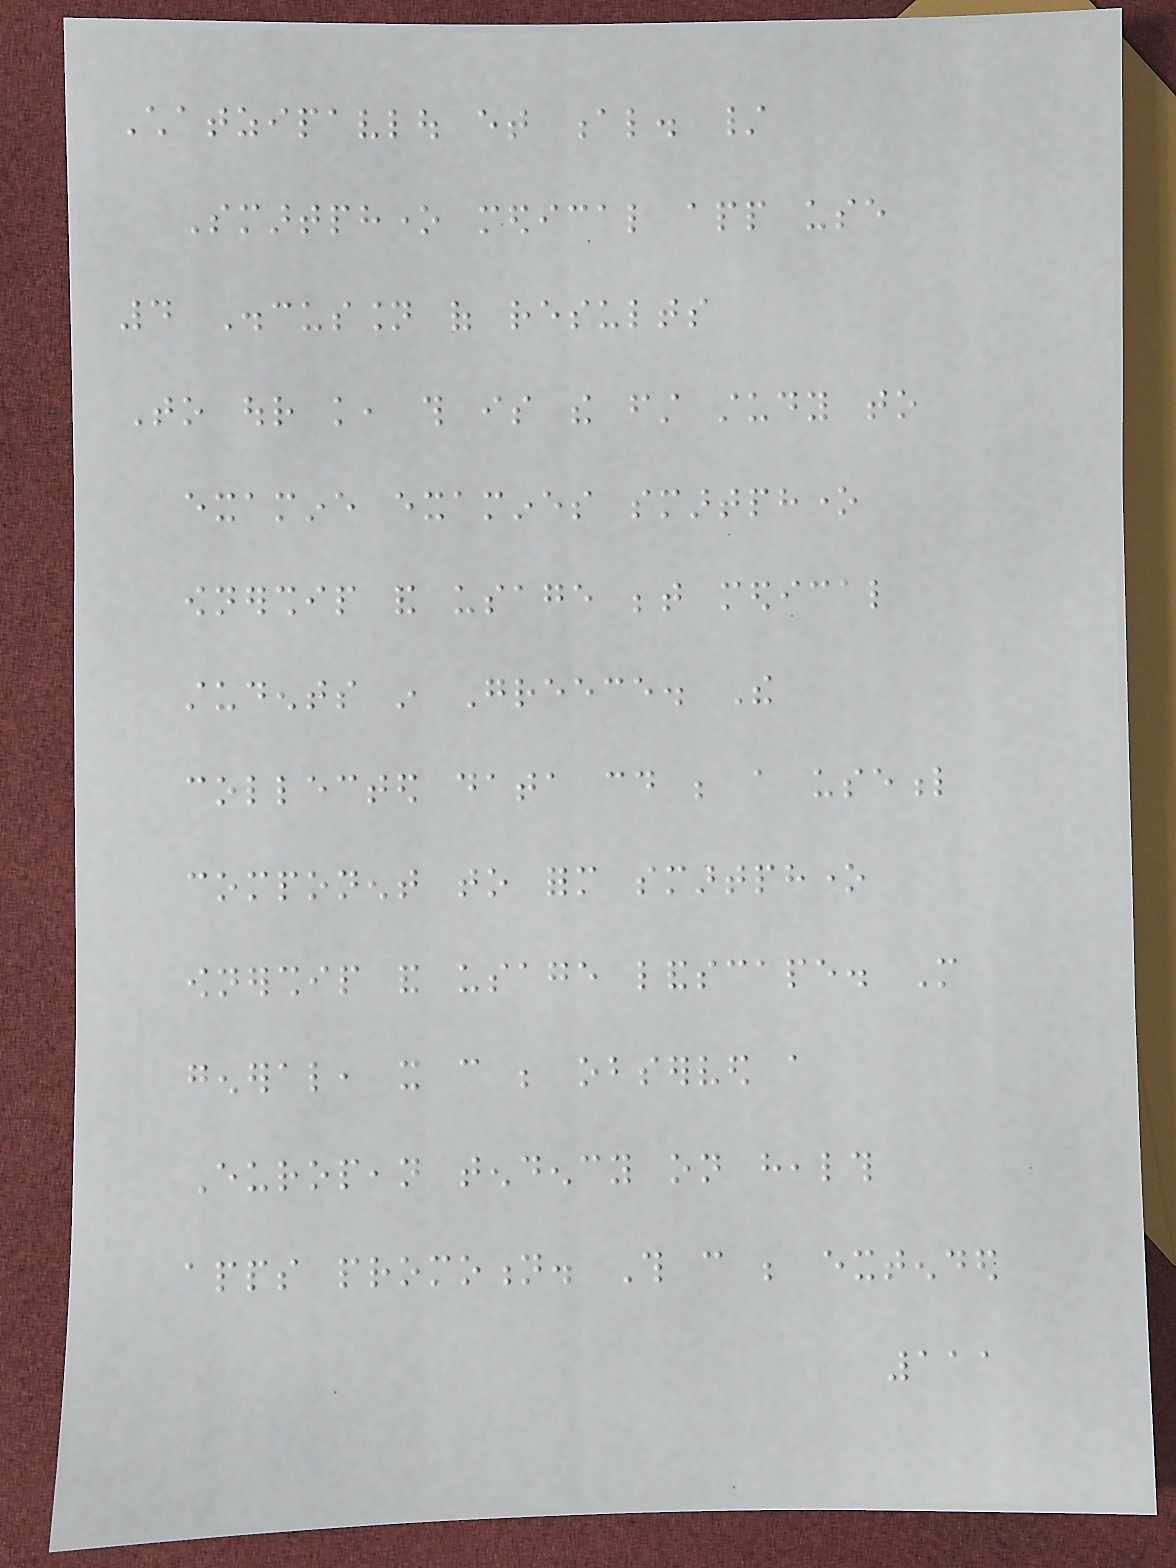Chatzipavlou et al. /
Smartphone medical app use
4 Discussion of results
To our knowledge, this is the first study to
examine examines smartphone
ownership and usage between medical
students in Greece. The
collected data could be a useful
component to form smartphone
ownership and usage landscape. More
general, it can be observed a
European tendency on health
apps promotion. This can be extended
111
